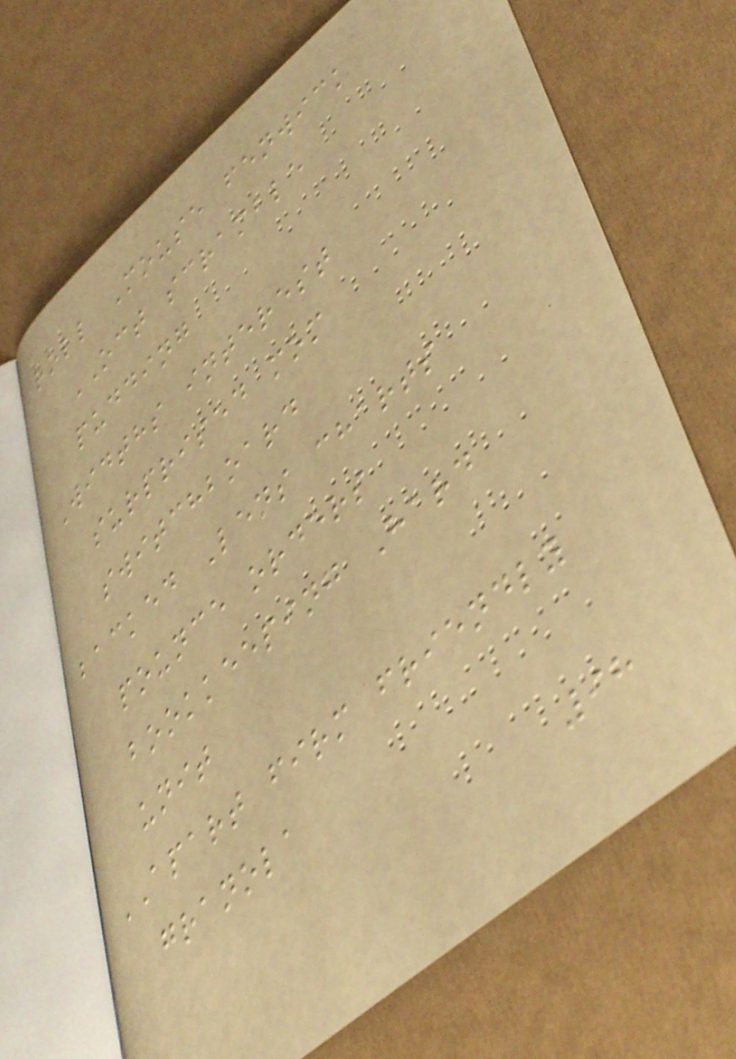roll Mouse fenwick
OCT scramble
pudding
Widths interest
surprised mom
switchboard
backed Lens charts
pounce orders
bookkeeping Hard
unit
APART firm friendly
granola
98
